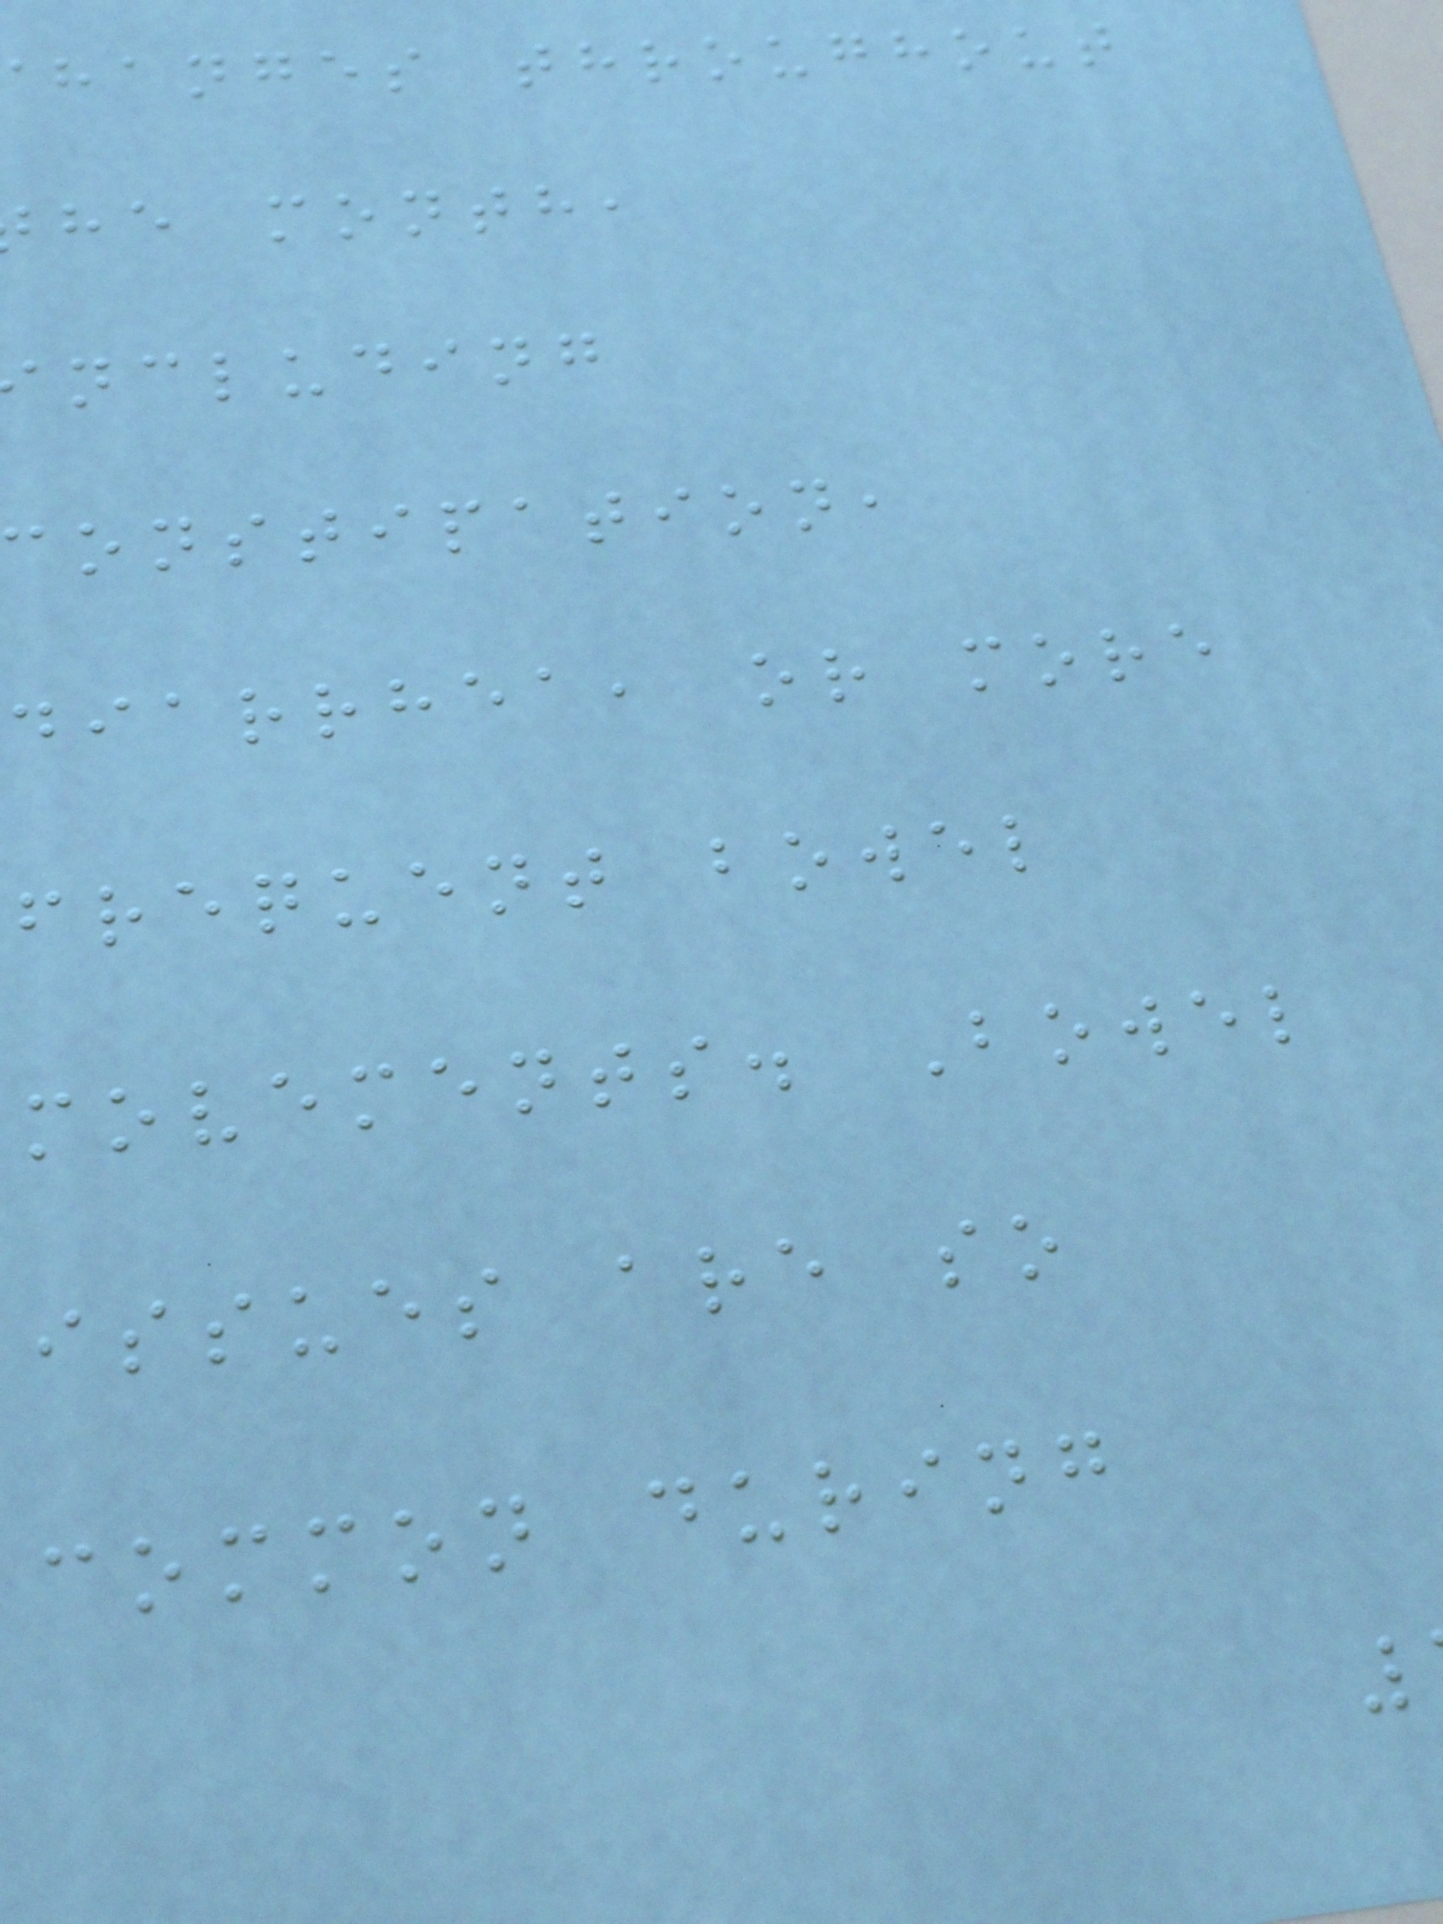hanges throughout
he month,
ncluding
constipation,
diarrhea, or more
frequent bowel
movements. Bowel
issues are so
common during
